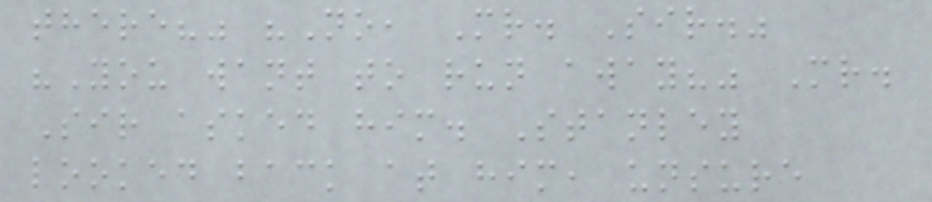there?" "No, Mr. Sir."
"You want to run away?" Mr.
Sir asked him. Stanley
looked back at him, unsure
